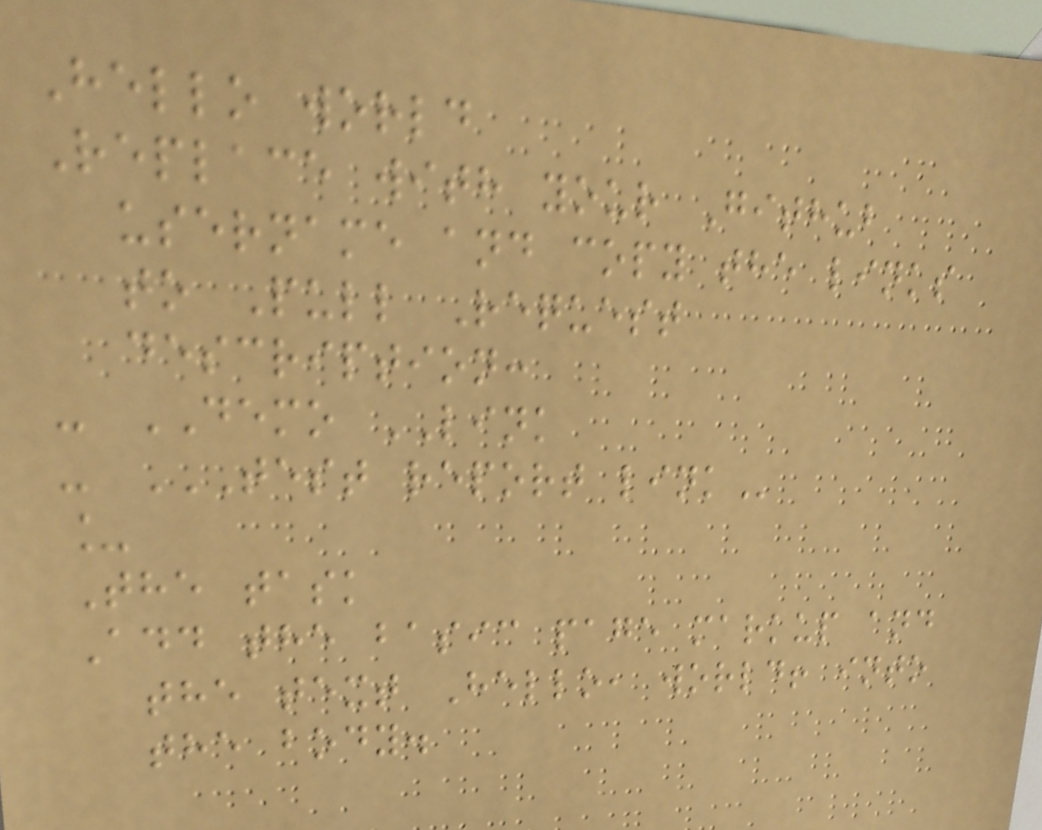Hello world
Replace with your Github
username and copy the links
to Pull Request
description:
- DEMO LINK
- TEST REPORT LINK
_
The task
Add the basic page markup and
the text Hello, world! into
the body.
